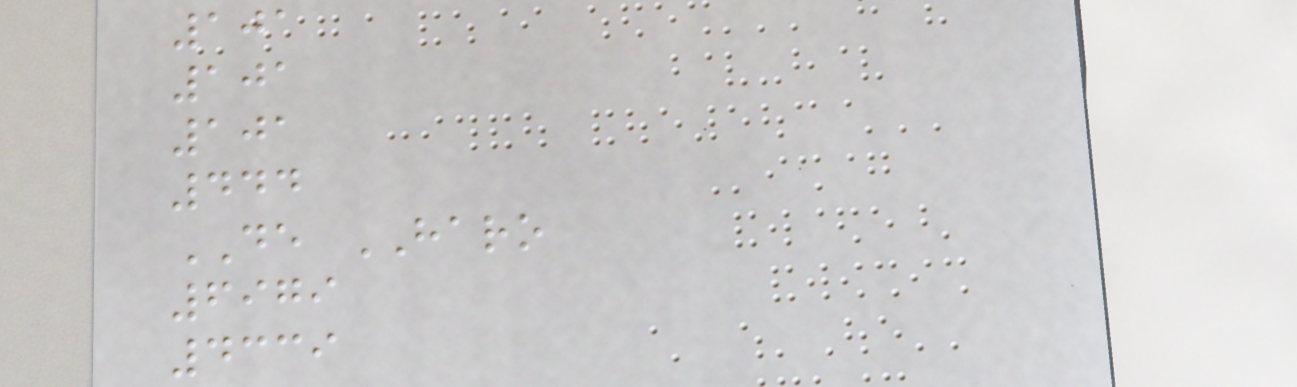101
101
101
444
DE HARO
6979
4339
